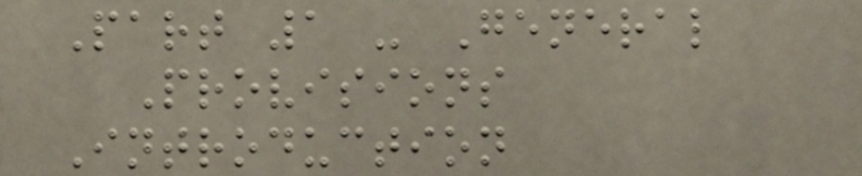Part 1 - General
Provisions
Introduction
